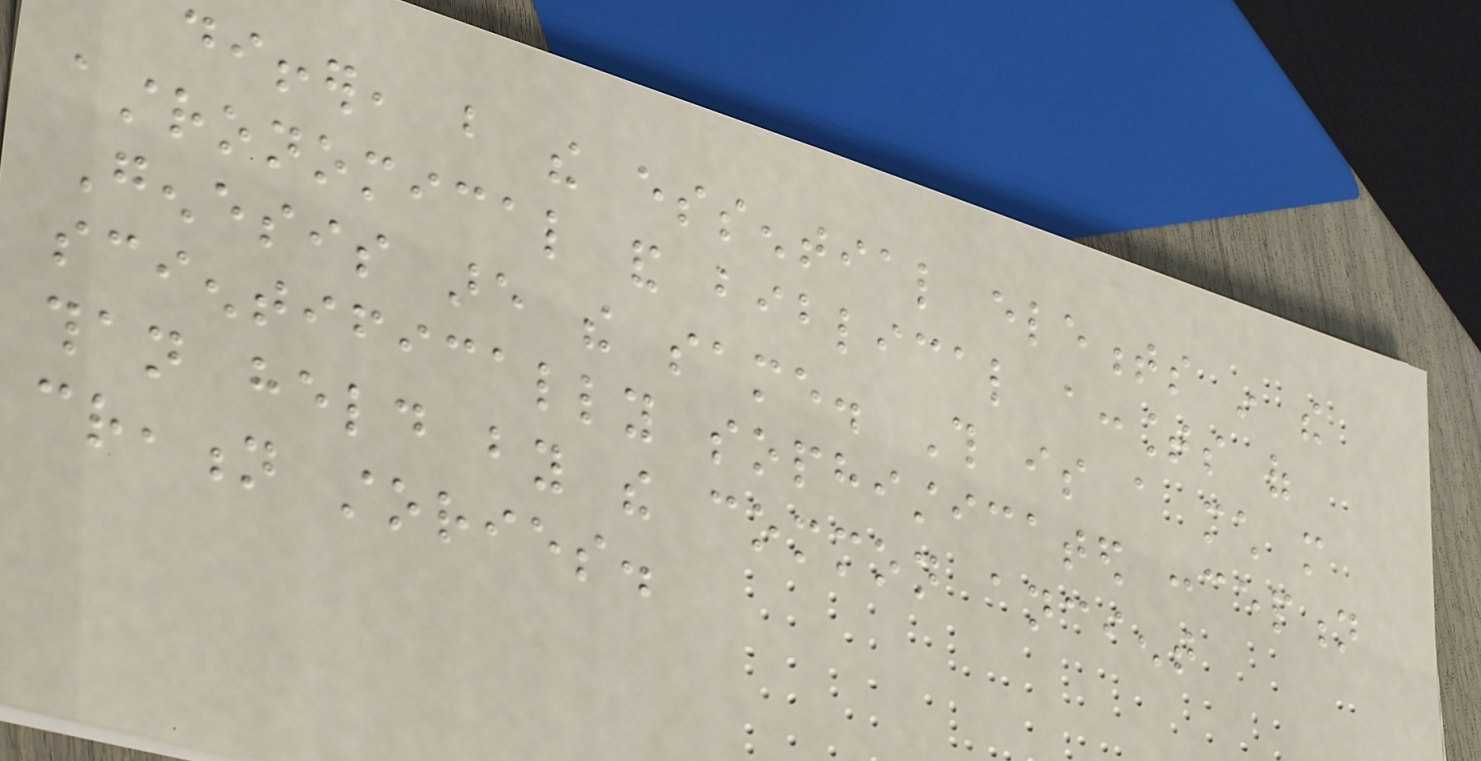differ, but the essential elements in the
astronomical and biblical accounts of
Genesis are the same. This is a much more
scientifically sophisticated conception
than held by the common ancient
creation stories.
